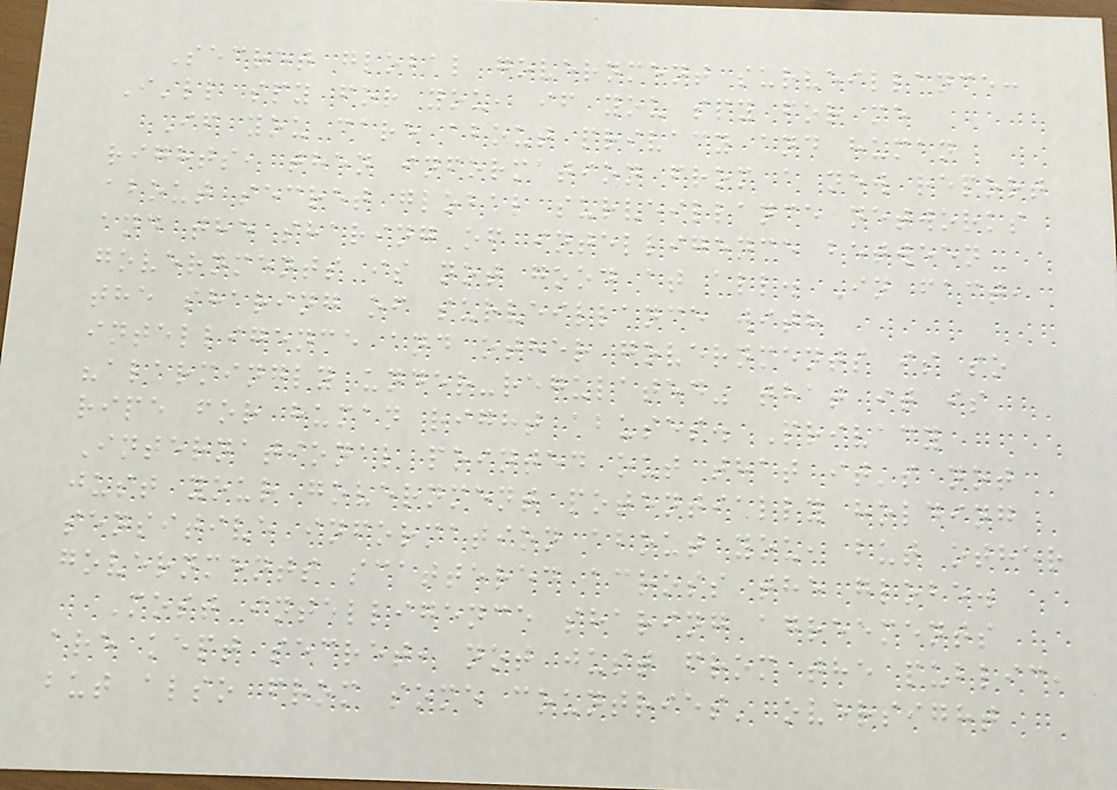Secret global government surveillance:
I'll spy for you, if you spy for me
If you care about privacy and human
rights, then information from a new report
about secret global surveillance networks
and the sharing of intelligence between
governments is not good at all. In fact,
the sharing of surveillance with
intelligence and other governments is so
"alarmingly under-regulated" that it is
ripe for human right abuses. Privacy
International pointed out that it's not
just your government potentially holding
sensitive information about you, but other
governments scattered across the globe.
Most intelligence sharing agreements
are kept secret, not just from the public,
but also from some countries' oversight
